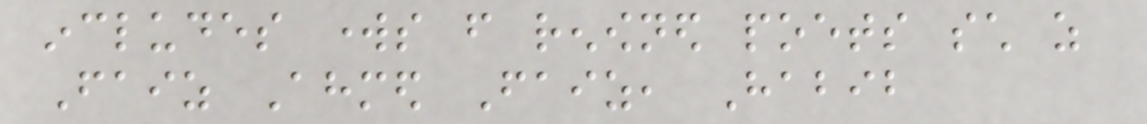includes works from renowned poets such as
Faiz Ahmed Faiz, Habib
